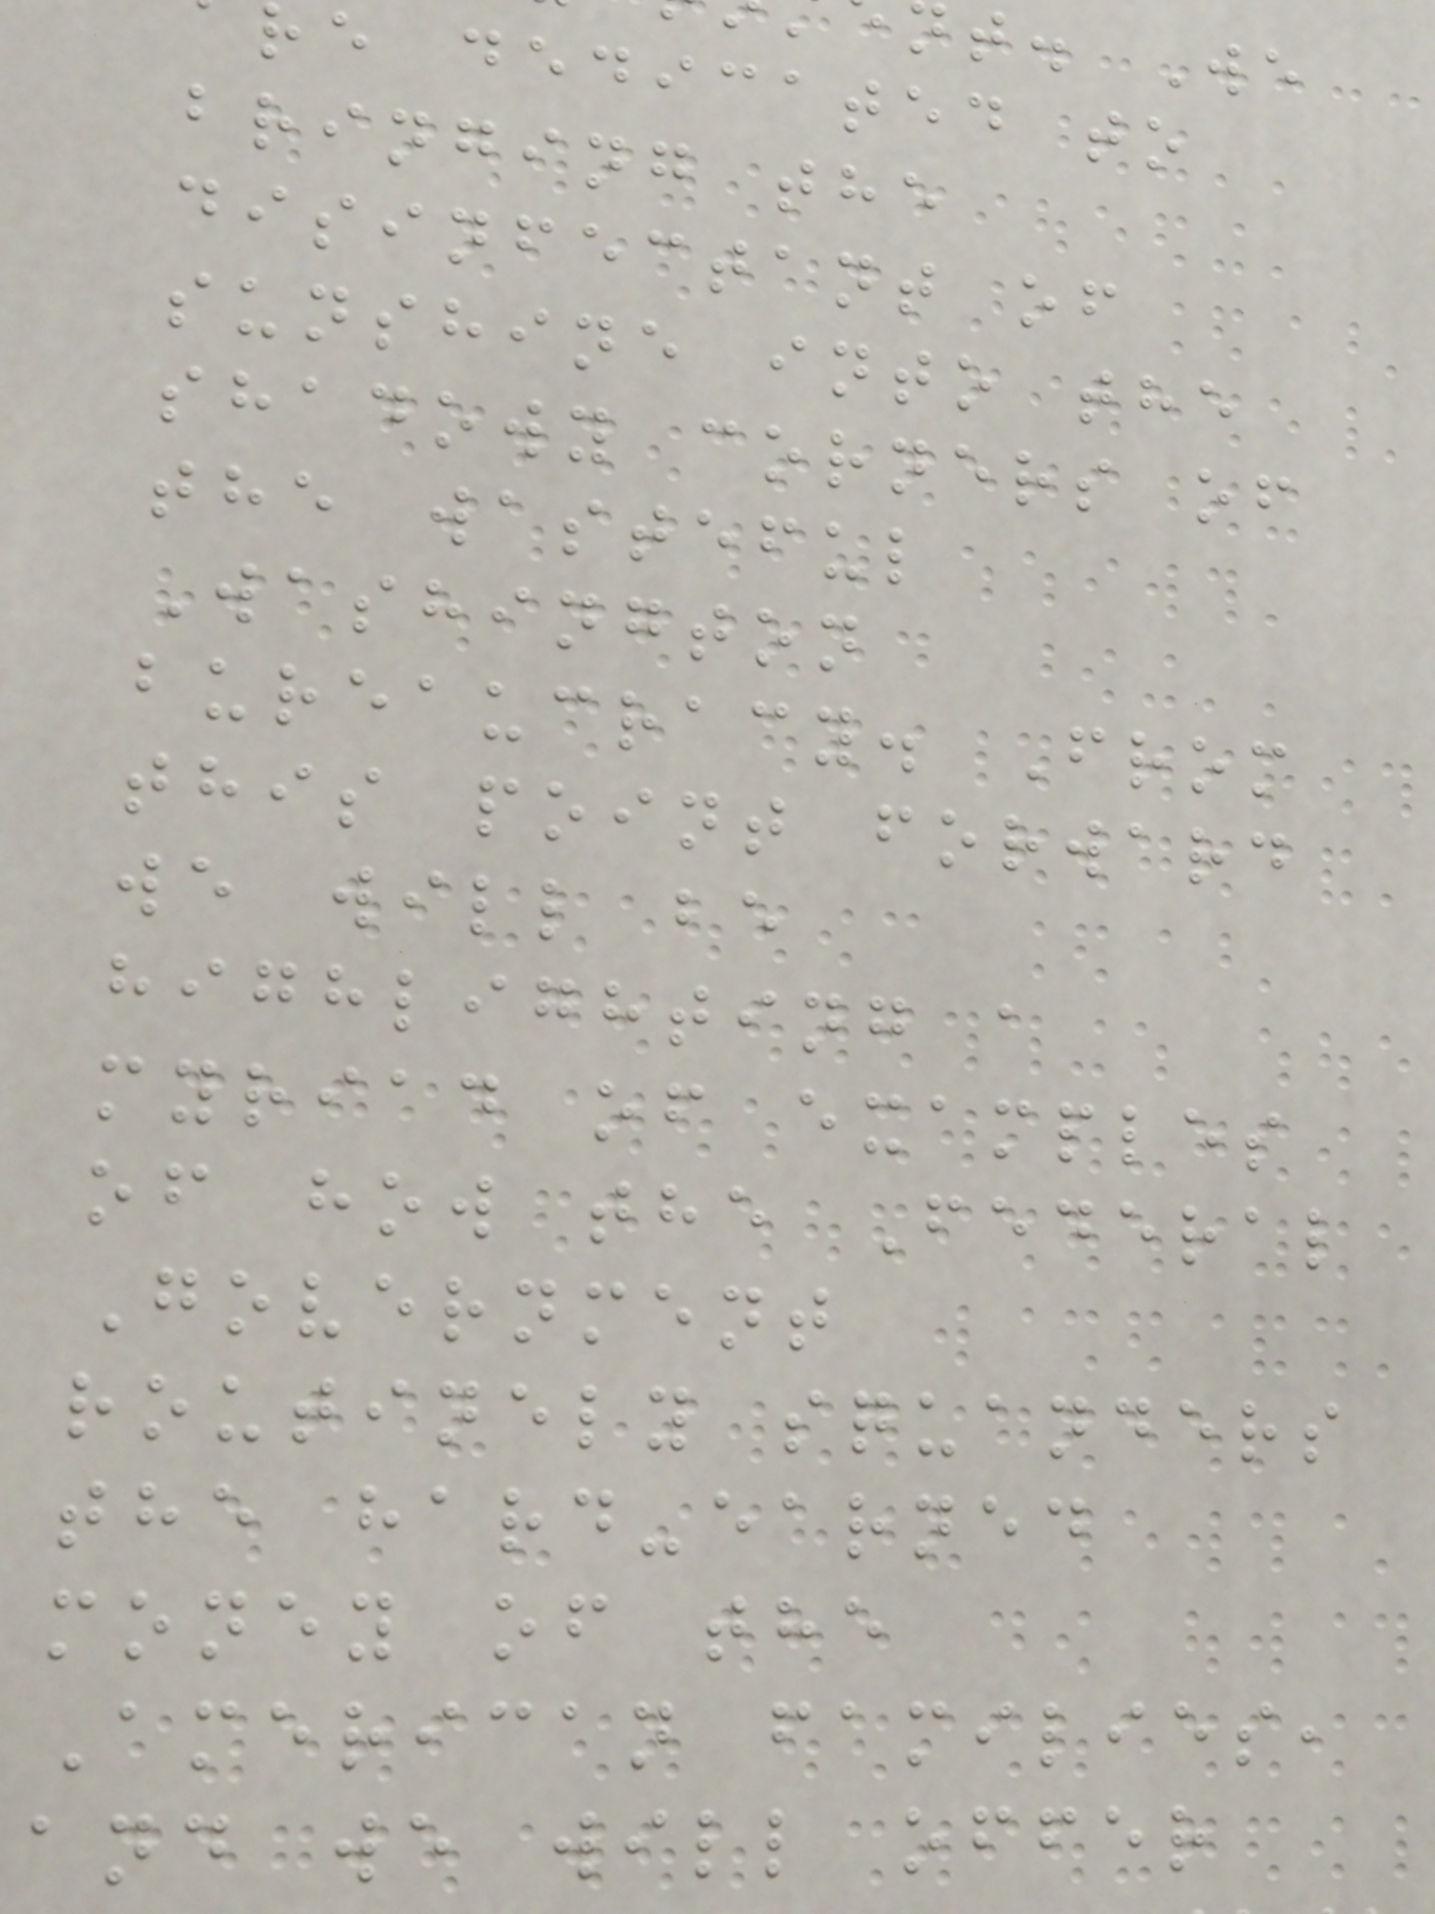t. We
e dedicated to
bringing the
disinfectant of
sunshine into the
shadowy corners of
the wasteful
Washington
bureaucracy. From
this point forward
we will be
highlighting a
myriad of examples
of how the Federal
Government
routinely squanders
the hard-earned
money of the
American families,
and we will offer
